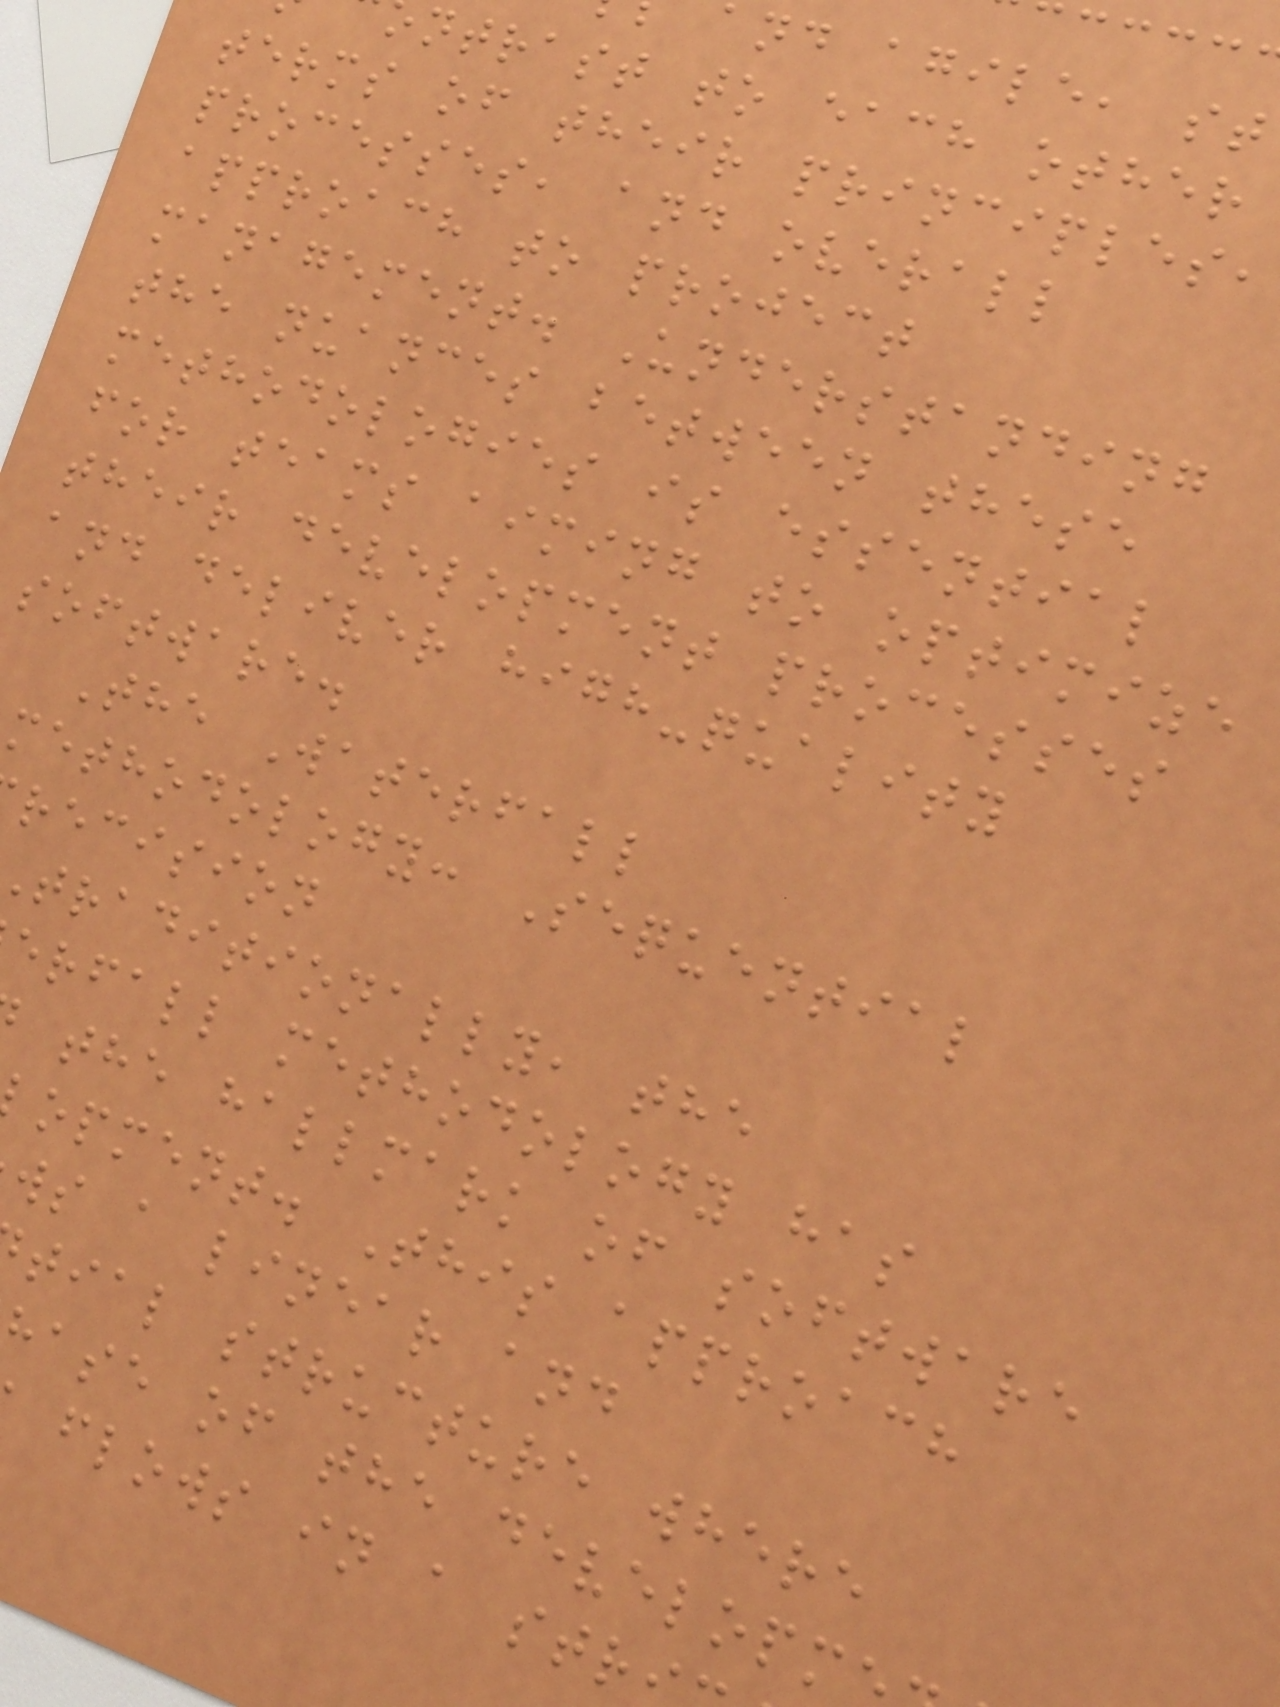and agile, st
ntrast to each other
terms of their principles,
processes, and overall
approach to project
management. Understanding
the nuances between these
methodologies is essential
for teams aiming to optimize
their development processes
and deliver high-quality
software.
The Waterfall
methodology: Sequential
recision
traditionally, the
erfall methodology has
the hallmark of software
opment. This approach
ws a linear and
tial structure where
hase of the developm
flows in a str
